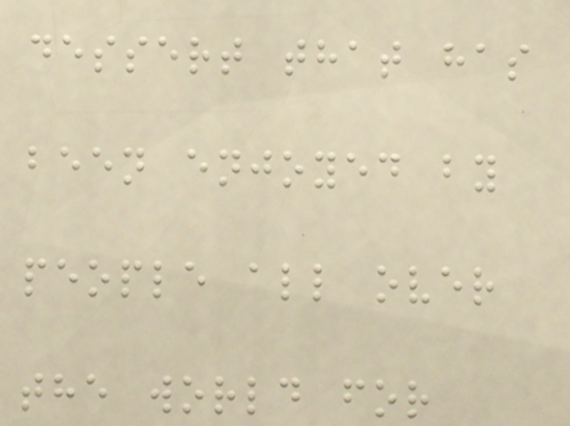dessert that has
been enjoyed by
people all over
the world for
